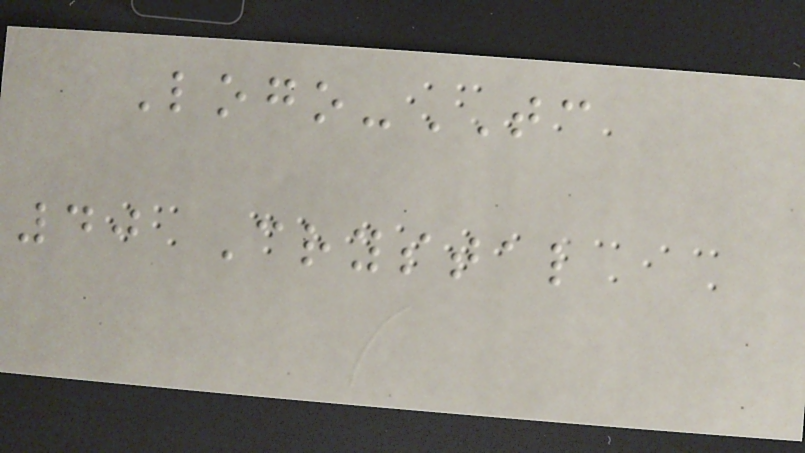Logo-TC
40 Crystal
